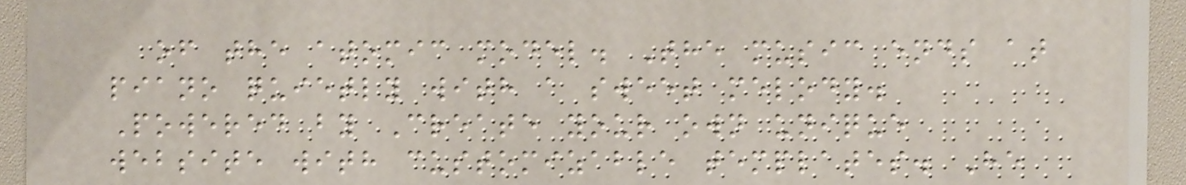of the atomic model. The music ends at
piano quietly with a sweet melody.
Powered by Create your own unique
website with customizable templates. He
